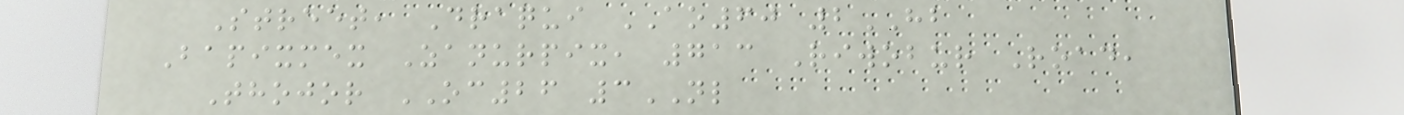Street, Draqui AO60 2HB
Bapixmex Zanurpix, 713 Riwobur Road,
Thojor OC26 3NL
